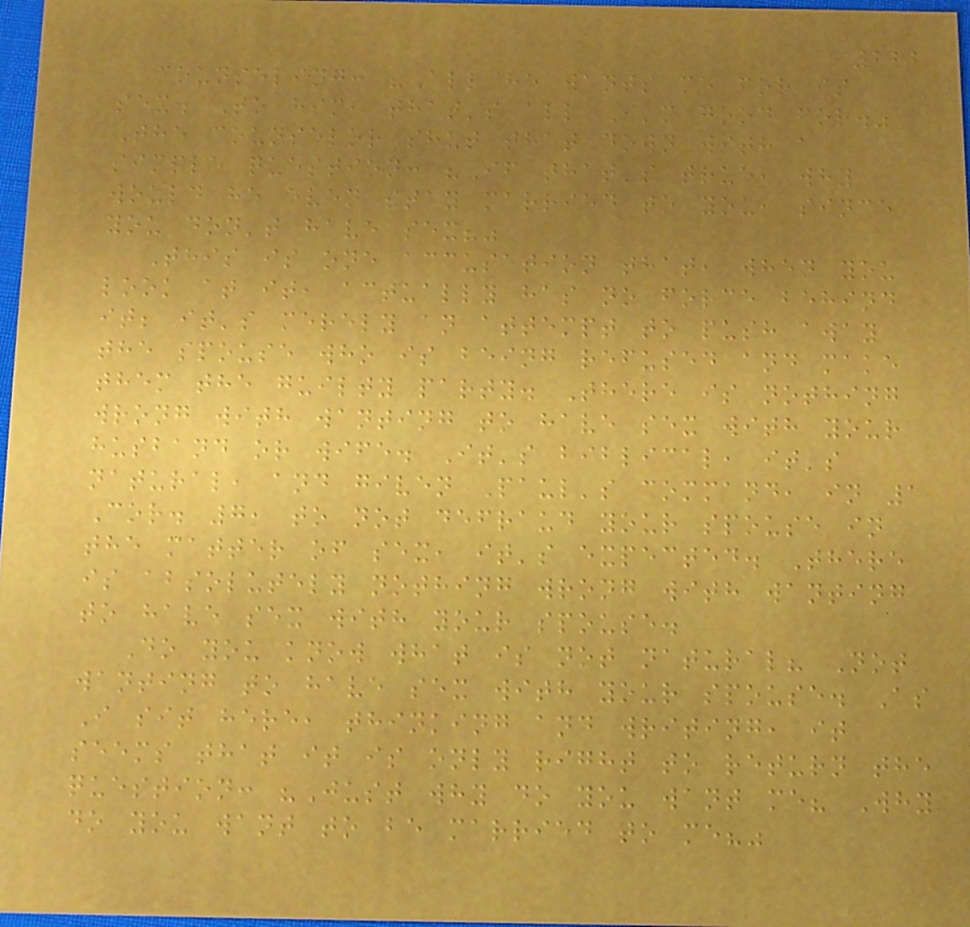222
counseling: "All he wants me for is
sex. To him, that's all I'm good for."
The counselor shut that down with a
simple question: "If that's true, why
would he even stay married to you, since
you don't have sex?"
This is one accusation that, when you
look at it, actually has no force behind
it; it's merely an attempt to push away
the spouse who is being refused and make
them the guilty party. There is nothing
wrong with wanting to have sex with your
husband or wife. It's biblical, it's
natural, and given Paul's command, in 1
Cor. 7, to not defraud your spouse in
the matter of sex, it's expected. There
is absolutely nothing wrong with wanting
to have sex with your spouse.
Do you know what is not natural? Not
wanting to have sex with your spouse. As
I sit here, thinking and writing, it
seems that it is only right to return the
question: "Just why do you want me? Why
do you want to be married to me?"
